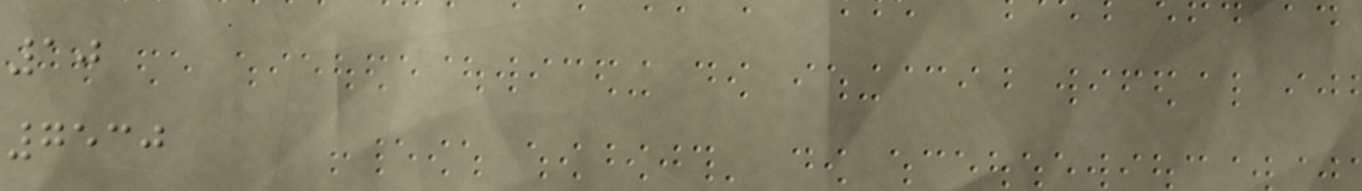10
7530
